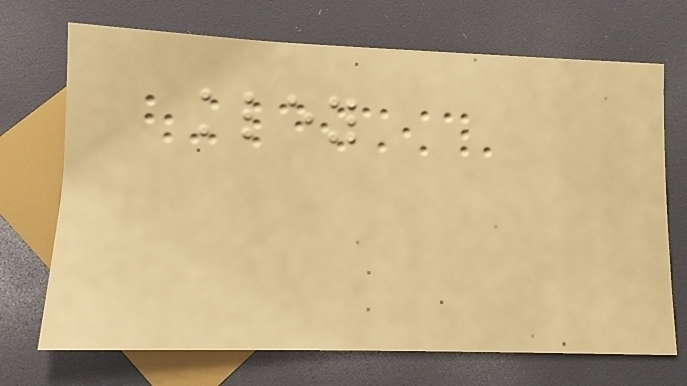kley
